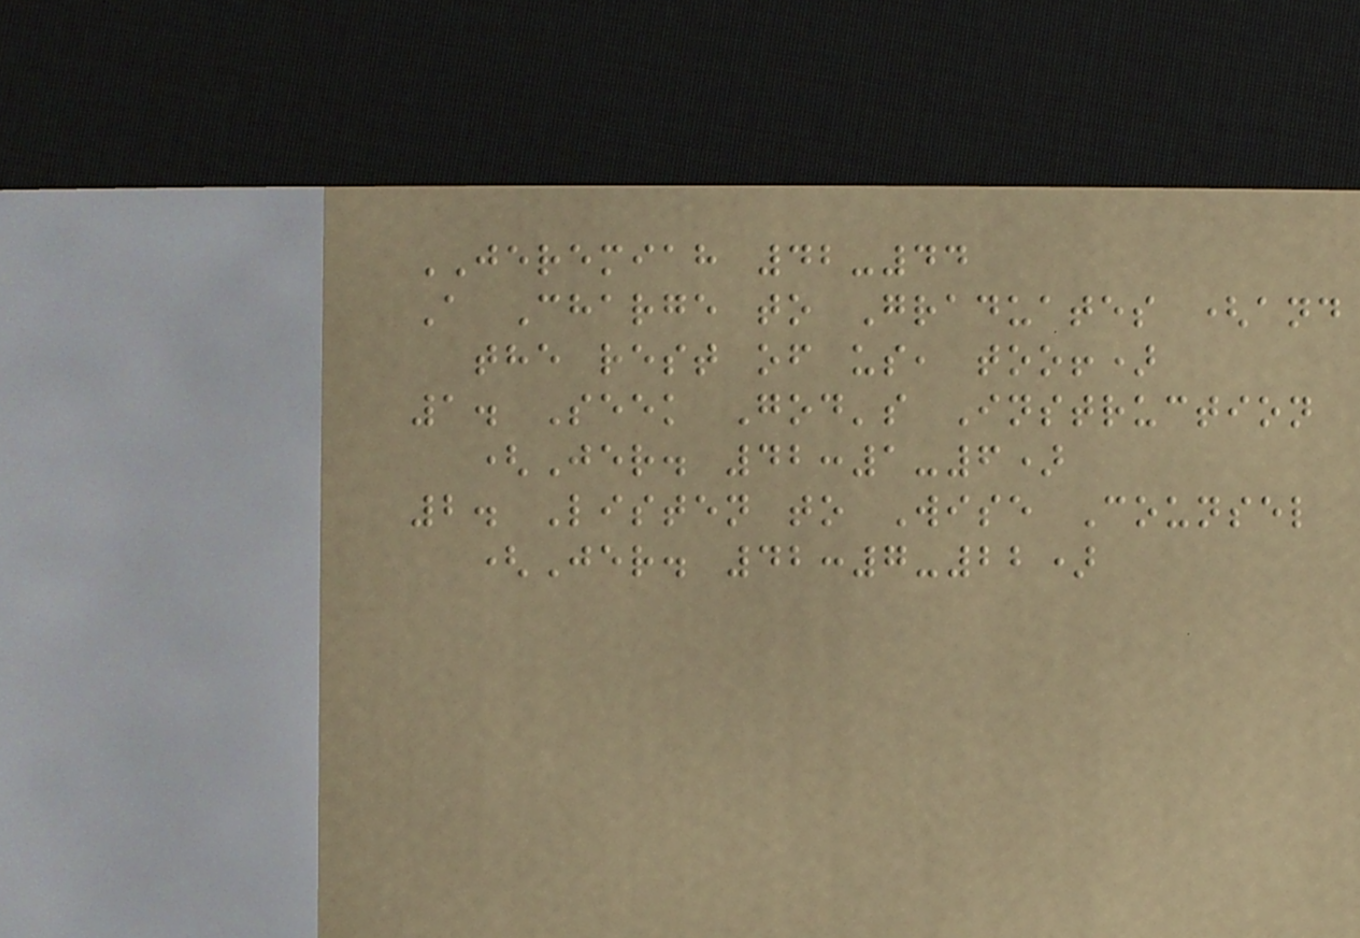JEREMIAH 42-44
A Charge to Graduates (and
the rest of us, too!)
1. Seek God's Instruction
(Jer. 42:1-6)
2. Listen to Wise Counsel
(Jer. 42:7-22)
